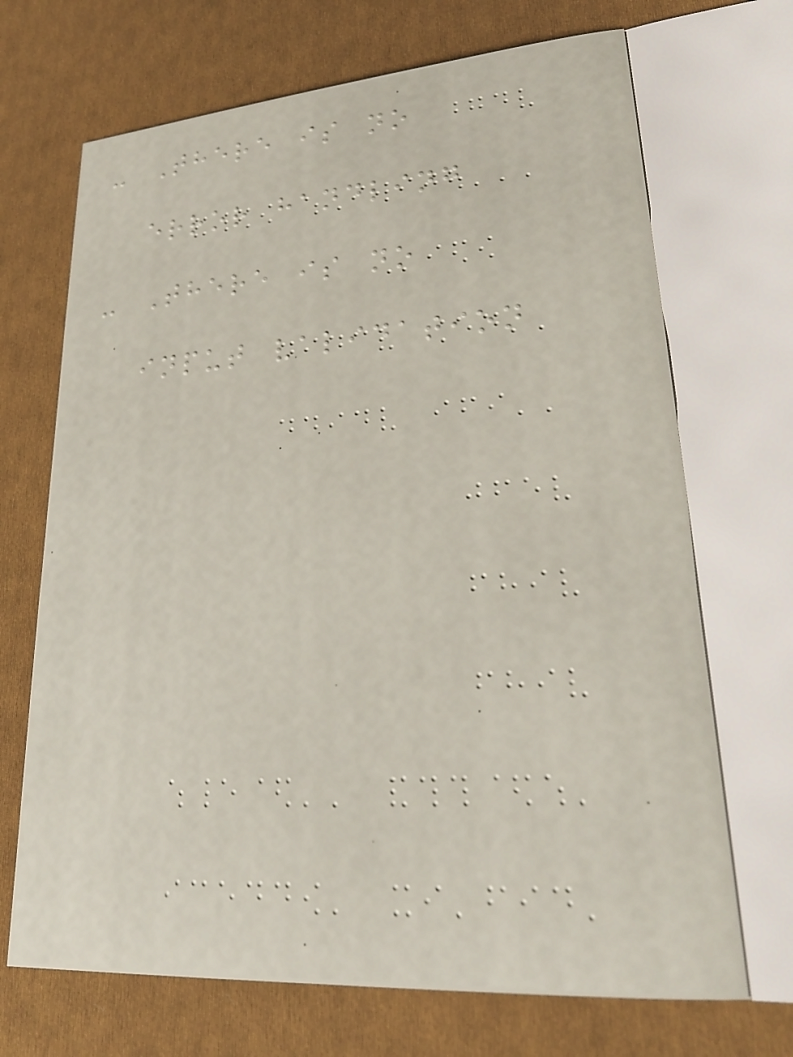- There is no
error handling
- There is no
input validation
